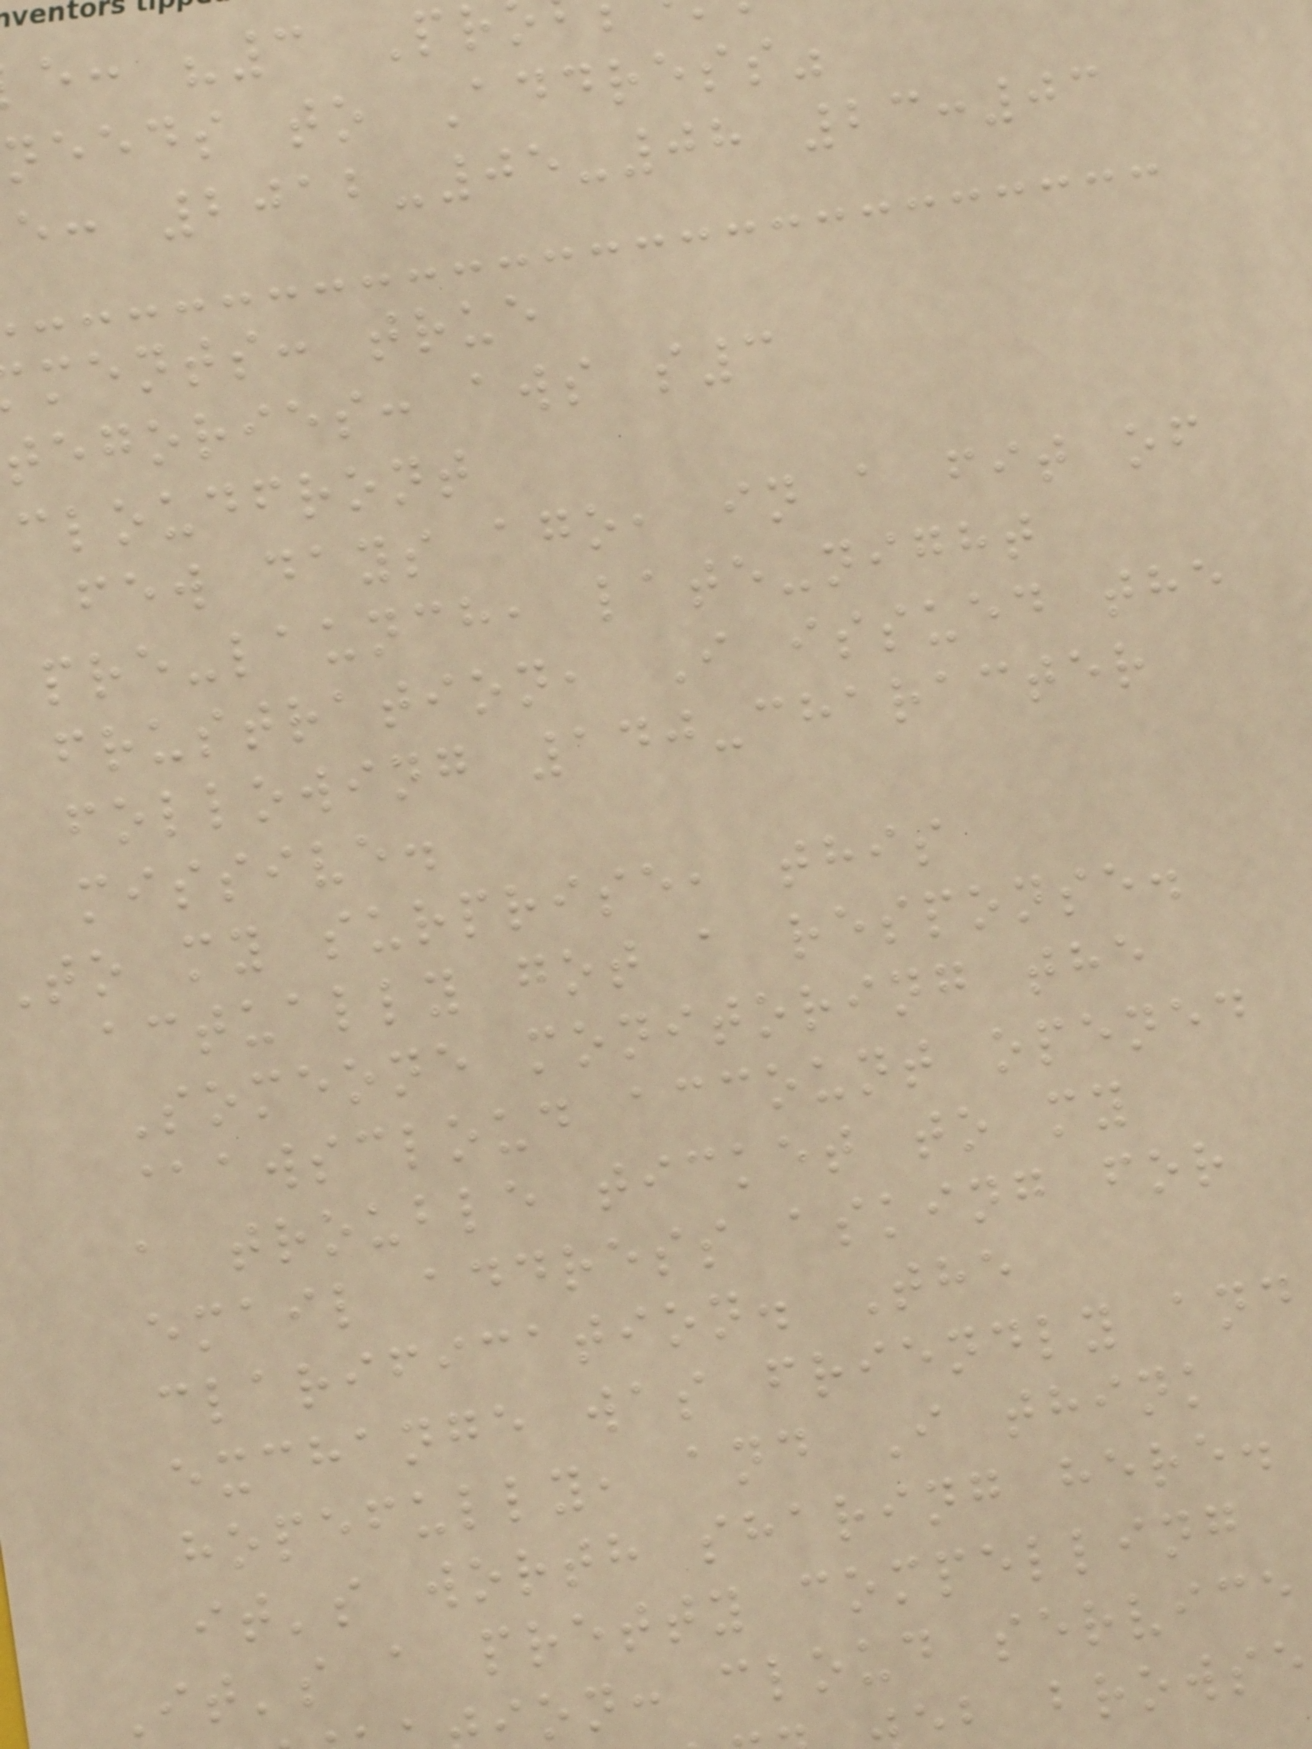e: "3 Pr
needs to Address"
e: 2012-05-08 23:03
ments: true
tegories: aws s3
cloudfront
few days ago, in a fit of
pre-launch, late-night
frustration, I issued the
following 140-character
missive.
to my surprise, this
actually got a response.
Someone monitoring the
@awscloud account opened
a trouble ticket to my
email address asking for
clarification. The
exchange was friendly and
hopefully, and I think
it's worth sharing here.
It's a pretty compelling
on: cloud service
b browse
